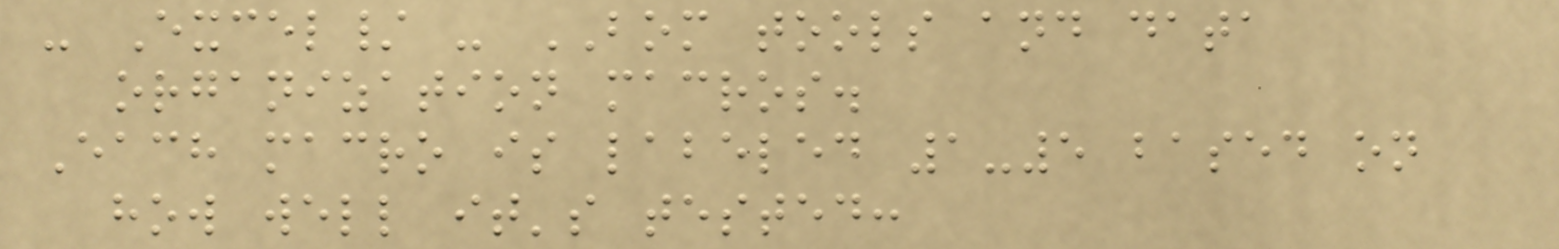- Excel/ - BOM tools and data
organization macros.
Each macro is labeled 1-5 based on
how well it's tested:
